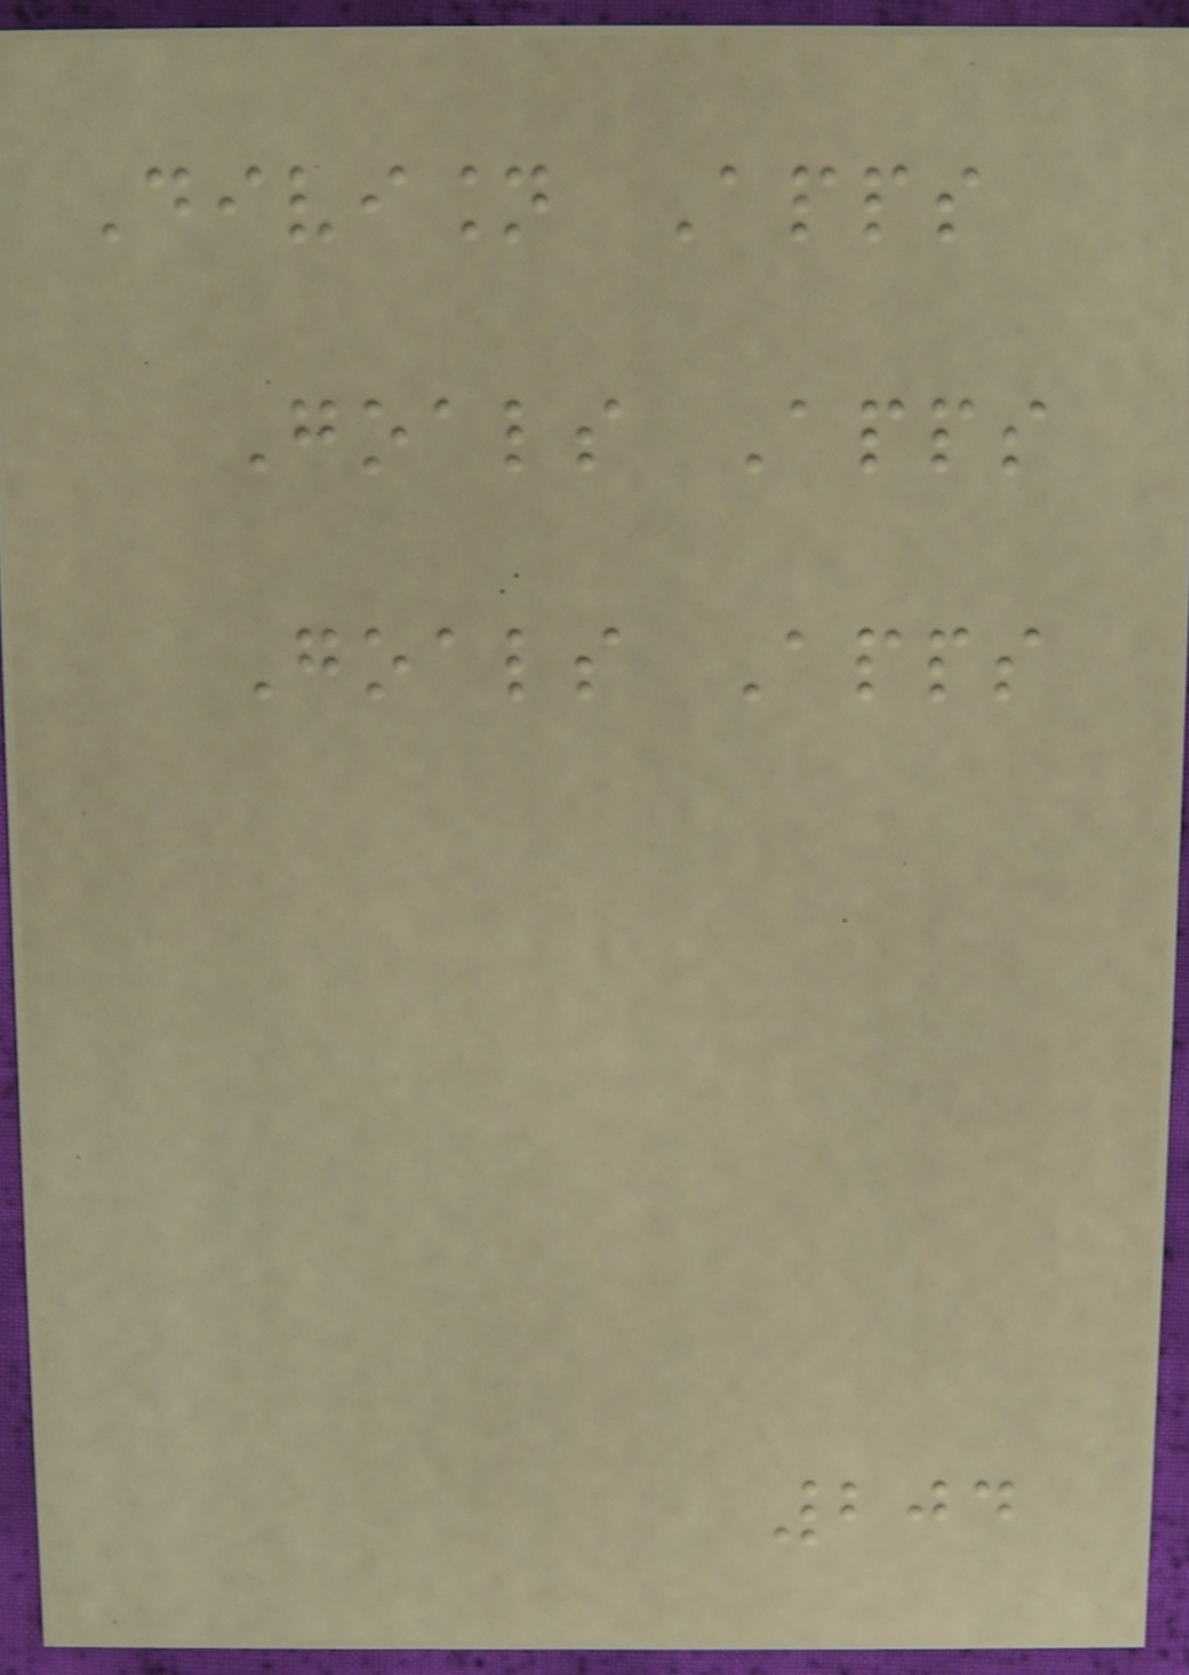Division Apps
Goals Apps
Goals Apps
204
